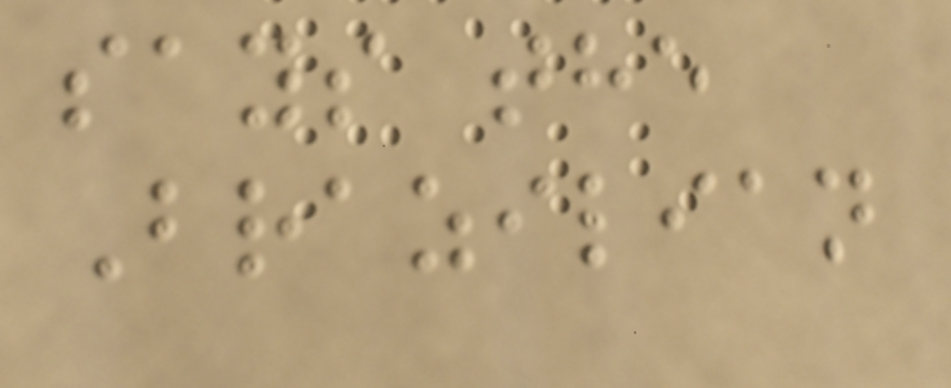says the
Brazilian
